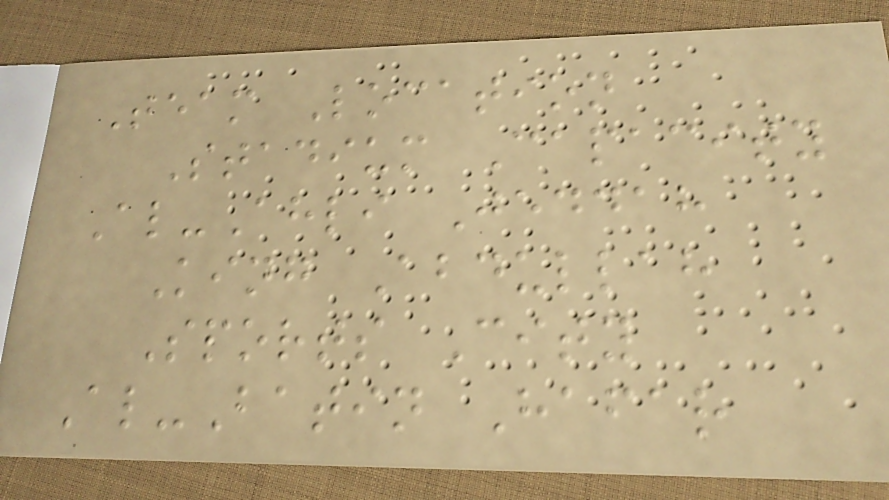Team Location
Stadium Capacity
Al-Ahli Jeddah
King Abdullah
Sports City
Al-Batin Hafar
